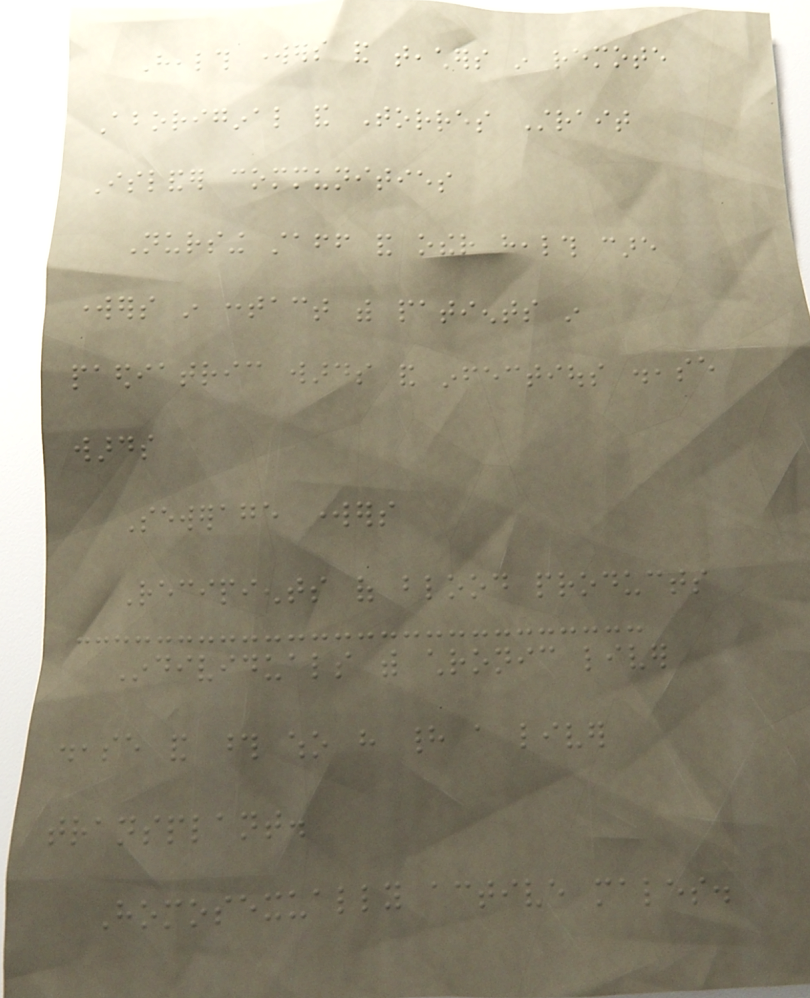Health workers and teachers in remote
Aboriginal and Torres Strait
Islander communities
Nursing staff and other health care
workers in contact with patients in
paediatric wards and infectious disease
wards
Sewerage workers
Recipients of blood products
Individuals with chronic liver
disease and those who have had a liver
transplant.
Homosexually active males.
